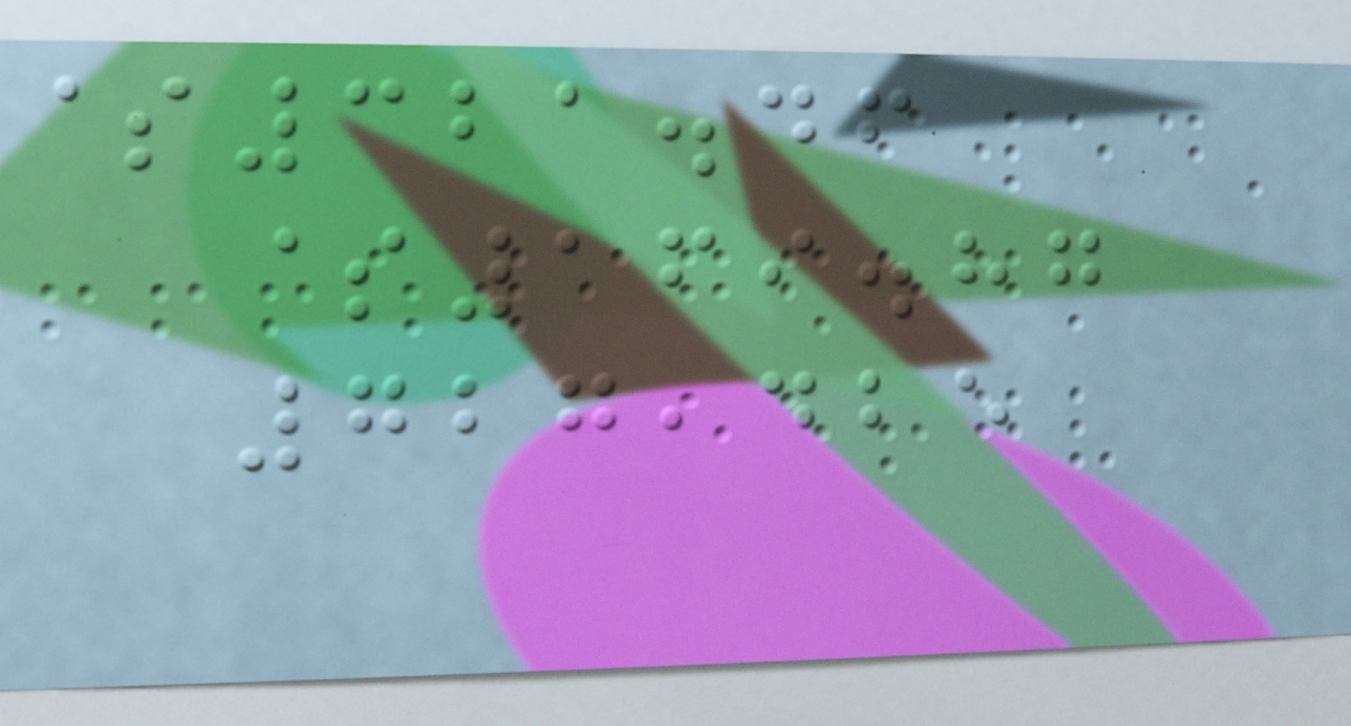$321.46
$169.87
727,425
